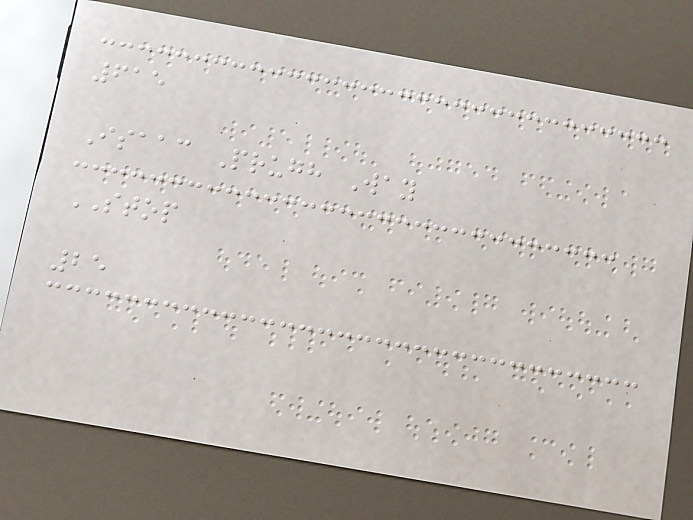615
Isaac Prugh Way
STOP
25
